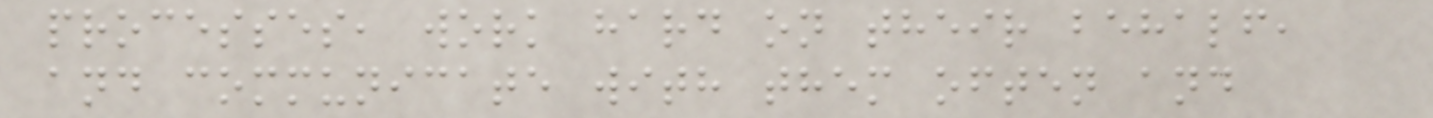processes, work hard on their behalf,
and communicate with them often and
